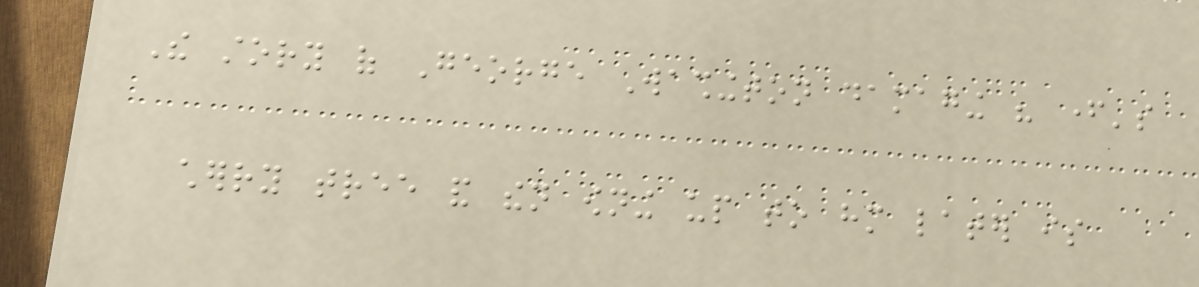The story of George Washington damaging his father's
cherry tree and then owning up to him later is
